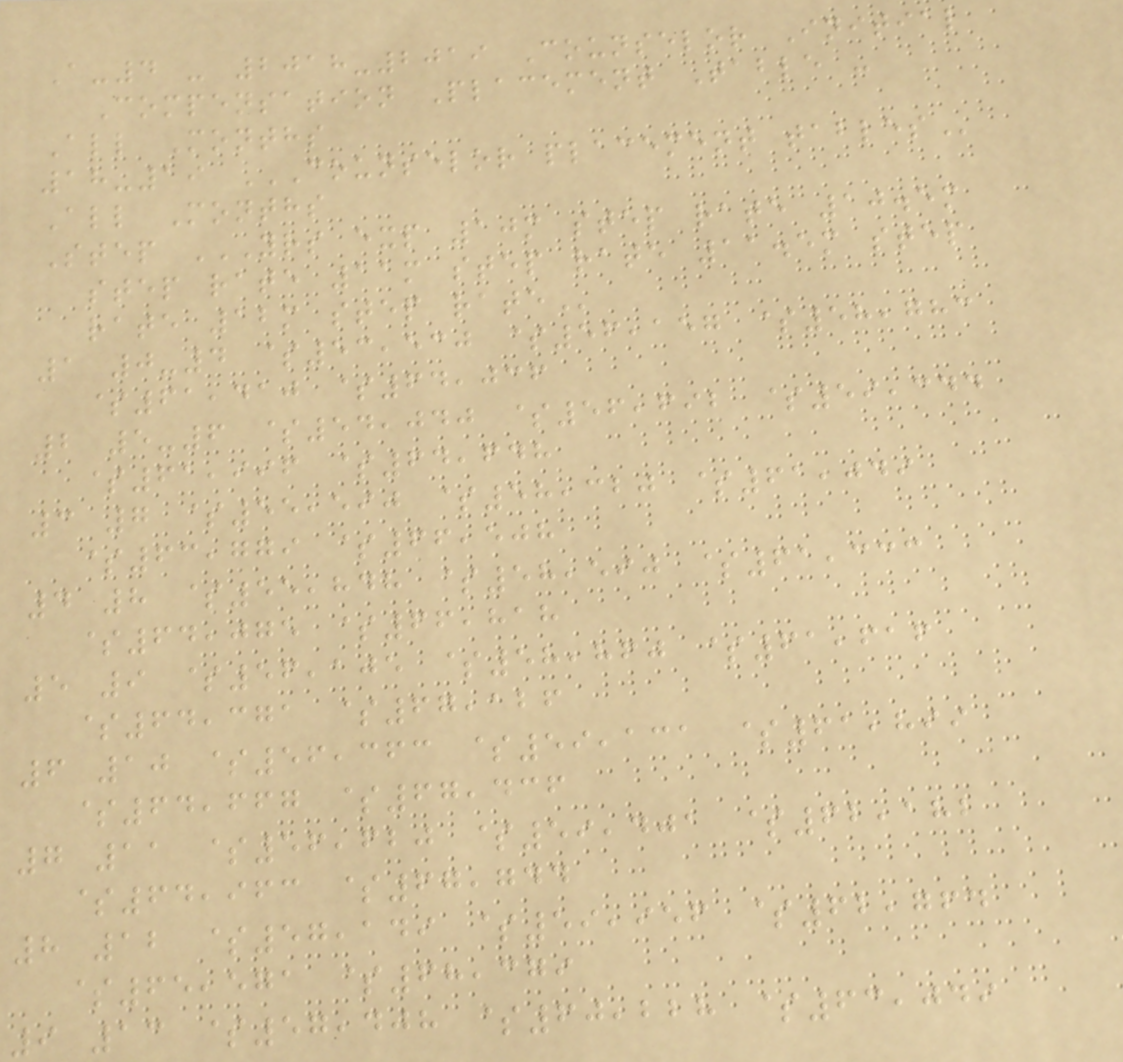A-4 - 2018-2019 Counselor Initial
Compensation Placement Table -
All Months
18-19 COUNSELOR PLACEMENT TABLES
All Months
Step YRS EXP 10M STEP RATE 10.5M
STEP RATE 11M STEP RATE 11.5M STEP
RATE 12M STEP RATE
1 0-4 $53,530 $56,157 $58,783
$61,410 $64,036
2 5-6 $54,040 $56,692 $59,344
$61,996 $64,648
3 7 $55,590 $58,320 $61,049
$63,779 $66,508
4 8 $55,848 $58,590 $61,333
$64,075 $66,818
5 9 $56,105 $58,860 $61,616
$64,371 $67,126
6 10 $56,363 $59,131 $61,899
$64,667 $67,436
7 11 $56,620 $59,401 $62,182
$64,963 $67,744
8 12 $57,149 $59,956 $62,764
$65,571 $68,379
9 13 $57,408 $60,228 $63,049
